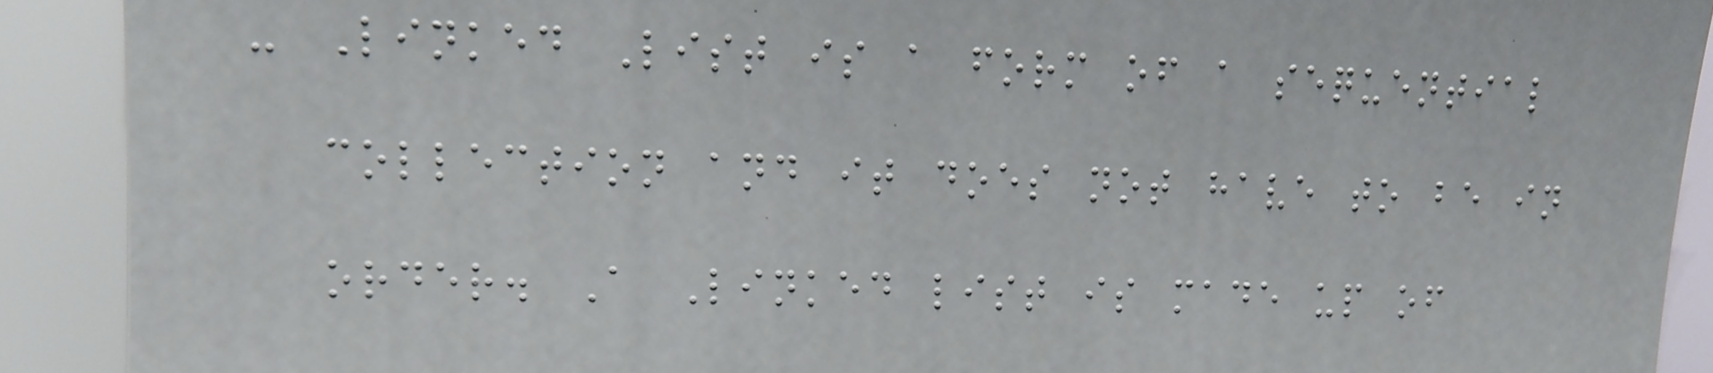- Linked List is a form of a sequential
collection and it does not have to be in
order. A Linked list is made up of
